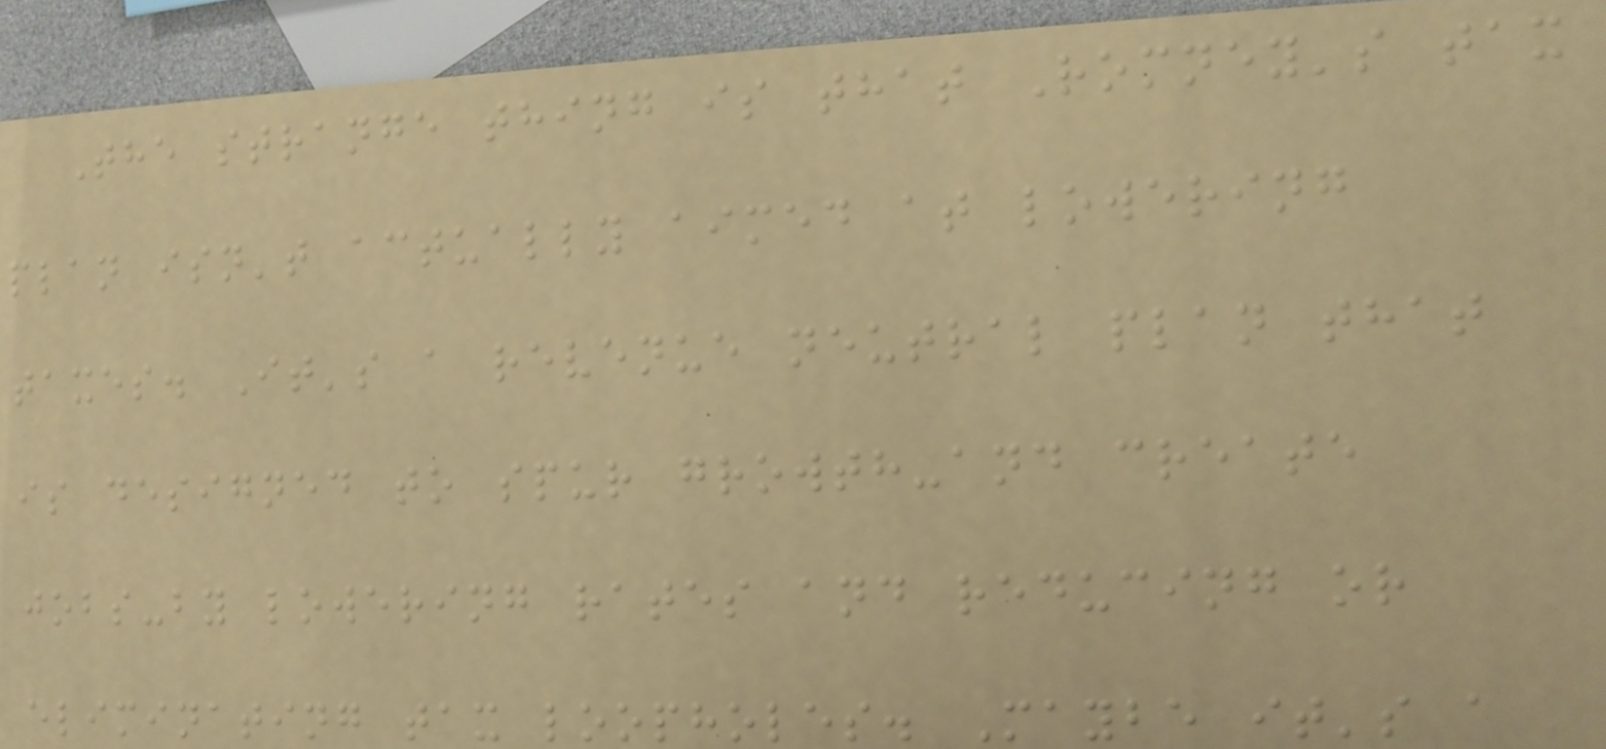The strange thing is that Romney's tax
plan isn't actually aimed at lowering
taxes. It's a revenue neutral plan that
is designed to spur growth-and create
jobs-by lowering rates and reducing or
eliminating tax loopholes. Maybe it's a
